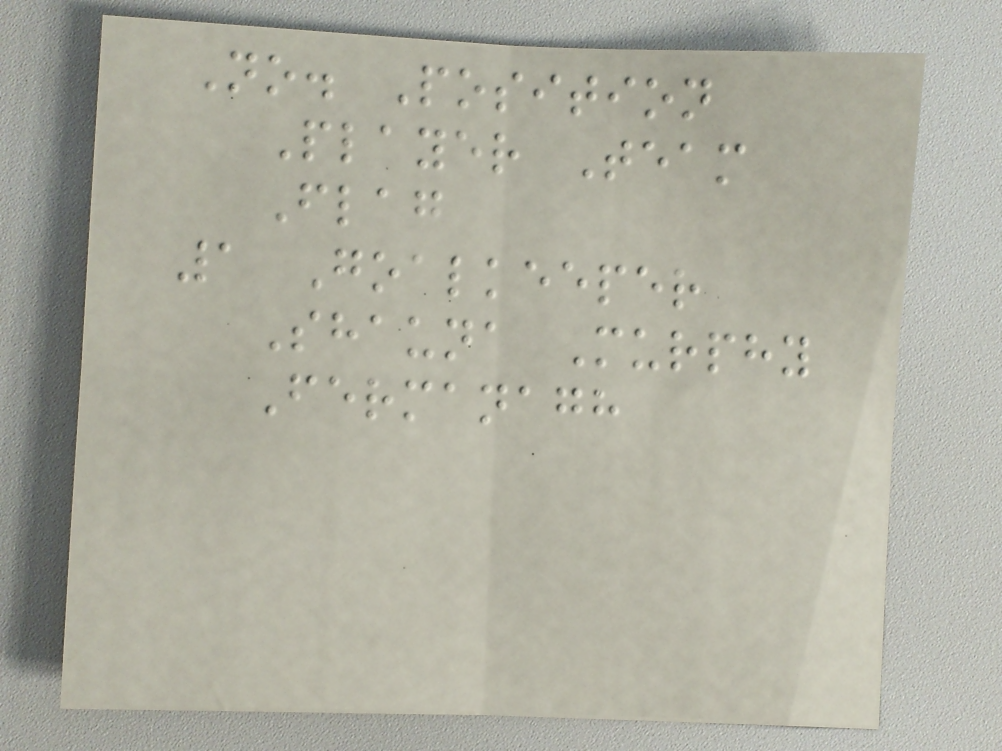No. Position
Player Team
Flag
1 Goalkeeper
Shauna Murphy
Fermanagh
